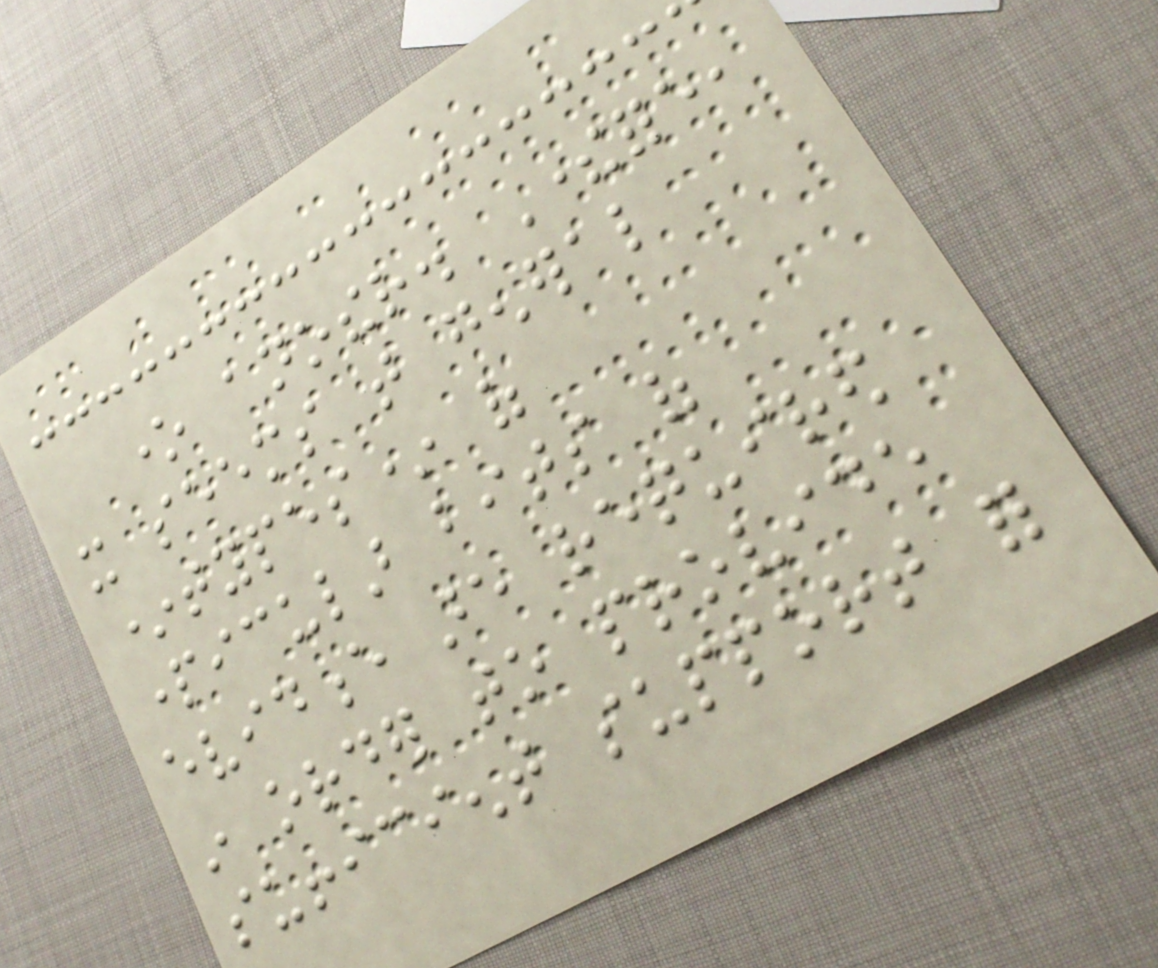one another. Therefore,
it seems that general
*types* of
particular bits of
evidence are required
in order to provide
sufficient support for
